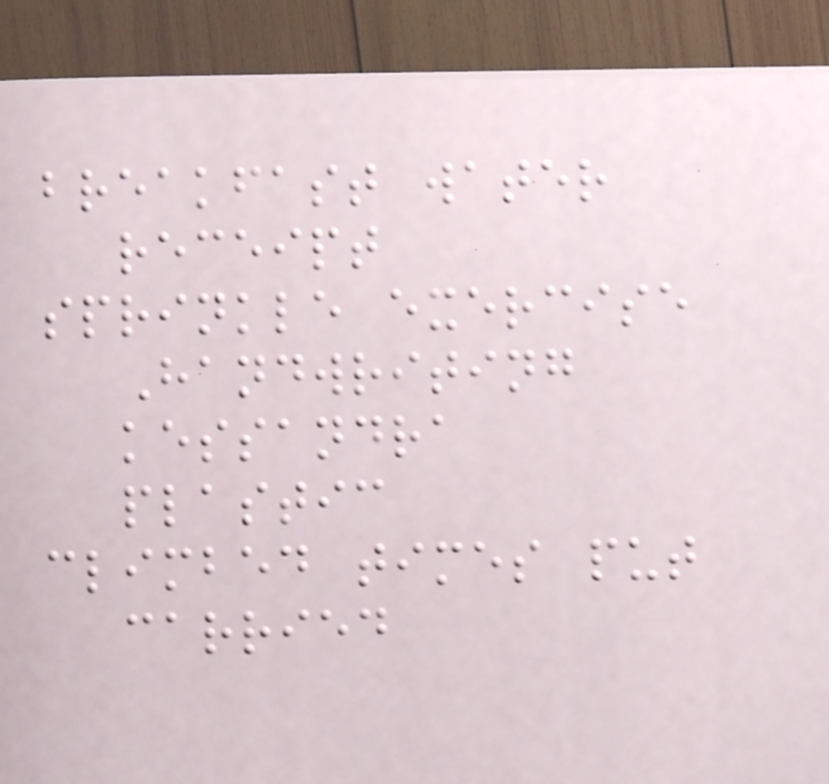breakfast water
receipt
sprinkle exercise
Handwriting
kessandra
plastic
climbed times put
carried
